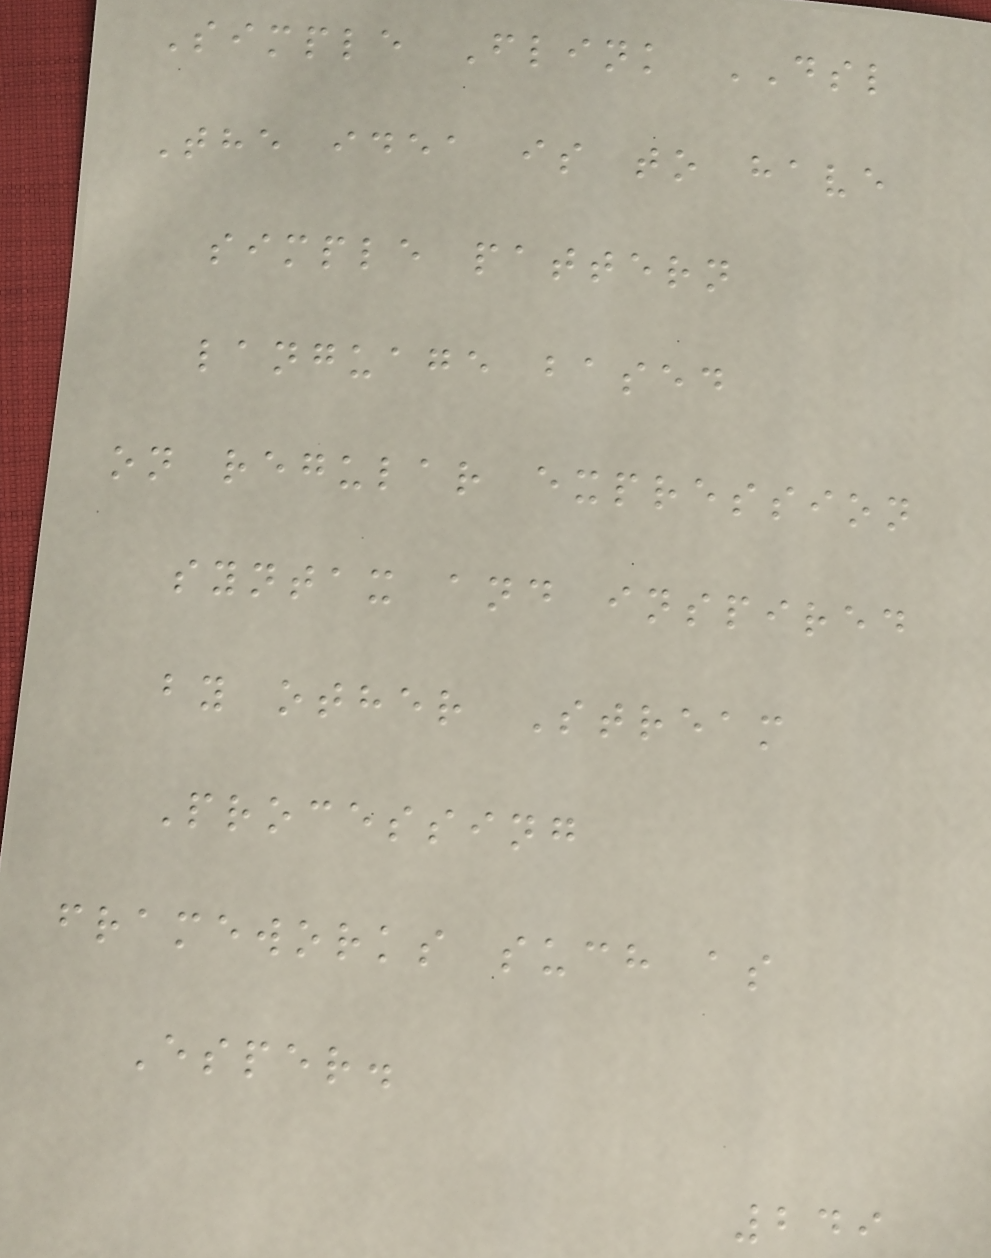Simple Flink DSL
The idea is to have
simple pattern
language based
on regular expression
syntax and inspired
by other Stream
Processing
frameworks such as
Esper.
249
